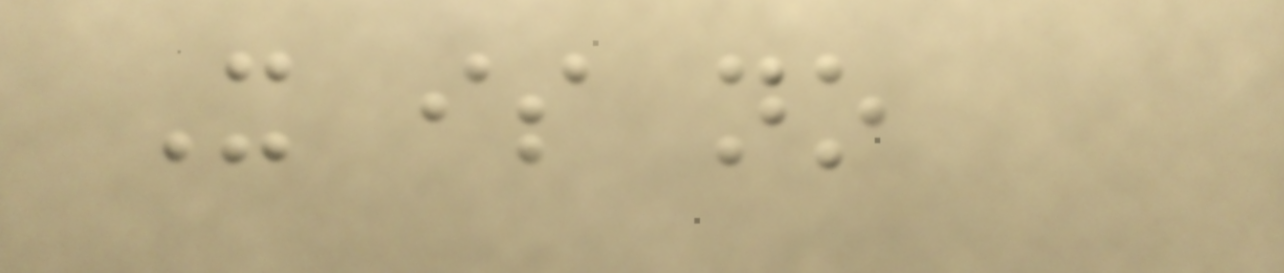It is no
